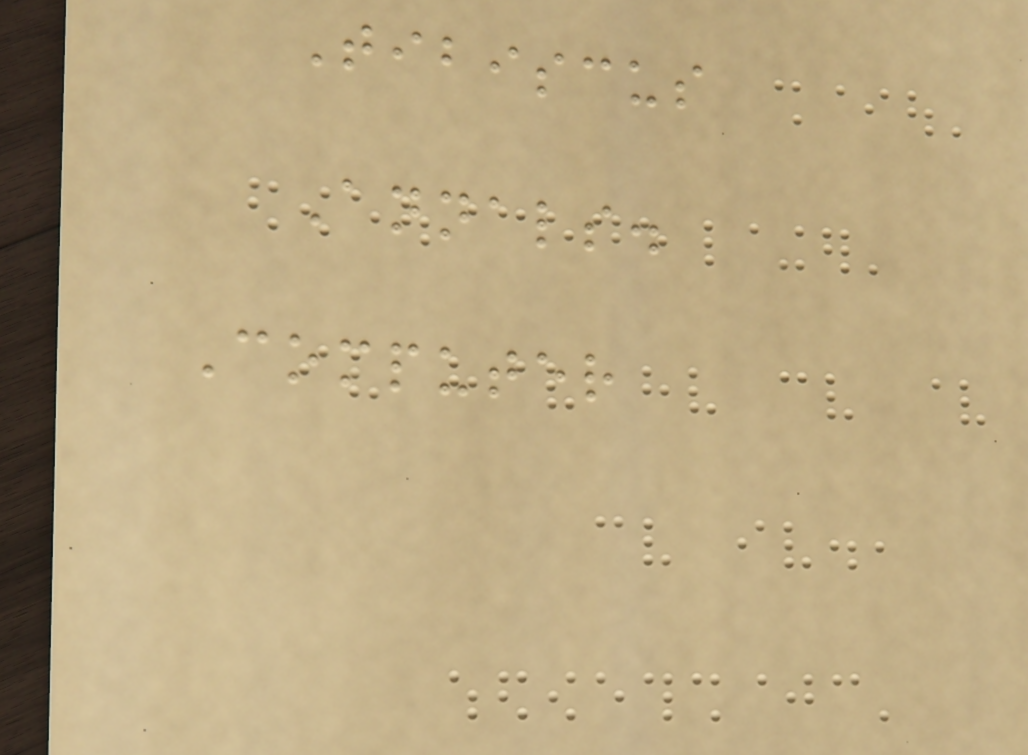Tibiscus
Annals.
Computer
